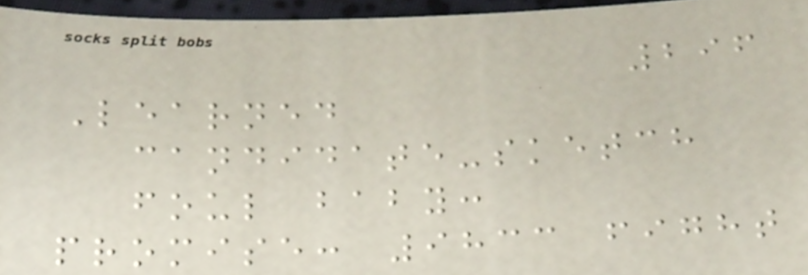296
Learned
candidate-sketch
foul baby:
promise: 9833 fight
